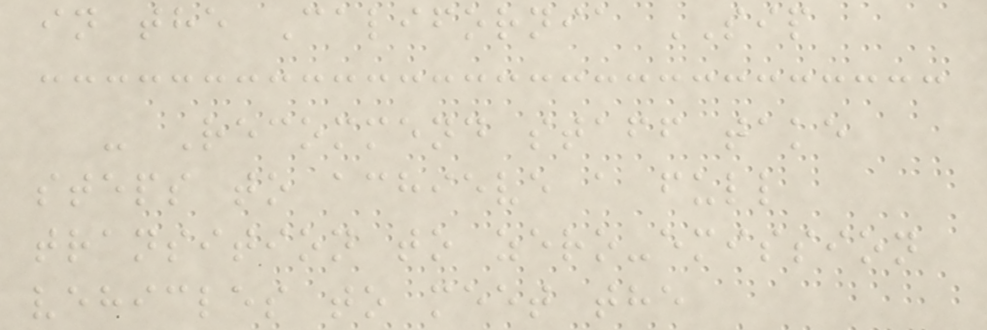in the California SIP
- Recommend staff take
steps to achieve a full
transition to zero-emission
vehicles to meet the
